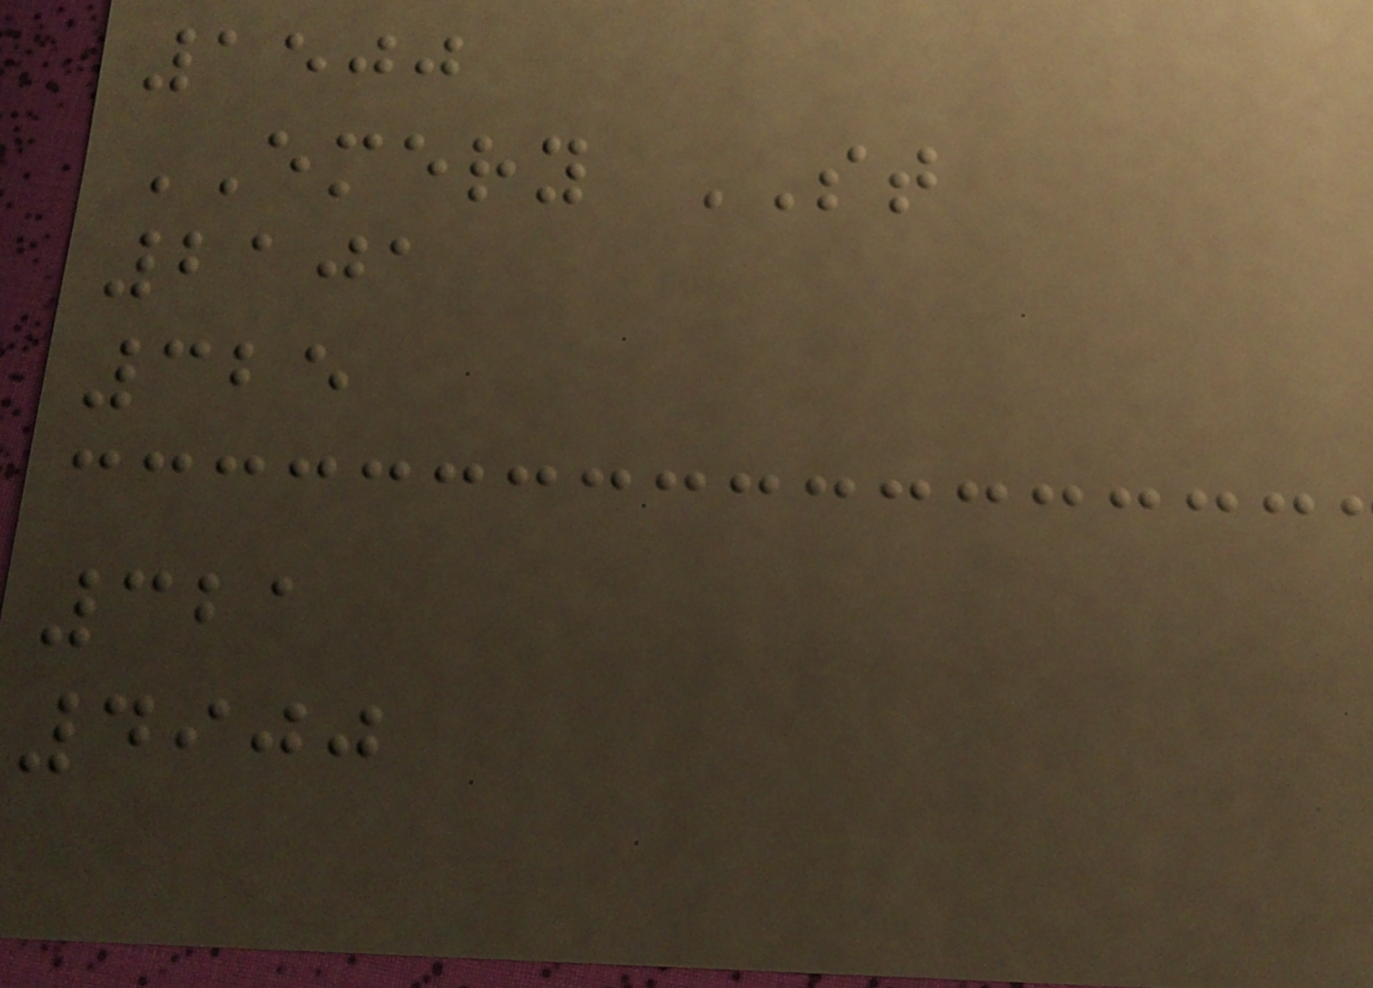1500
EMERY ST
2101
325
321
4900
